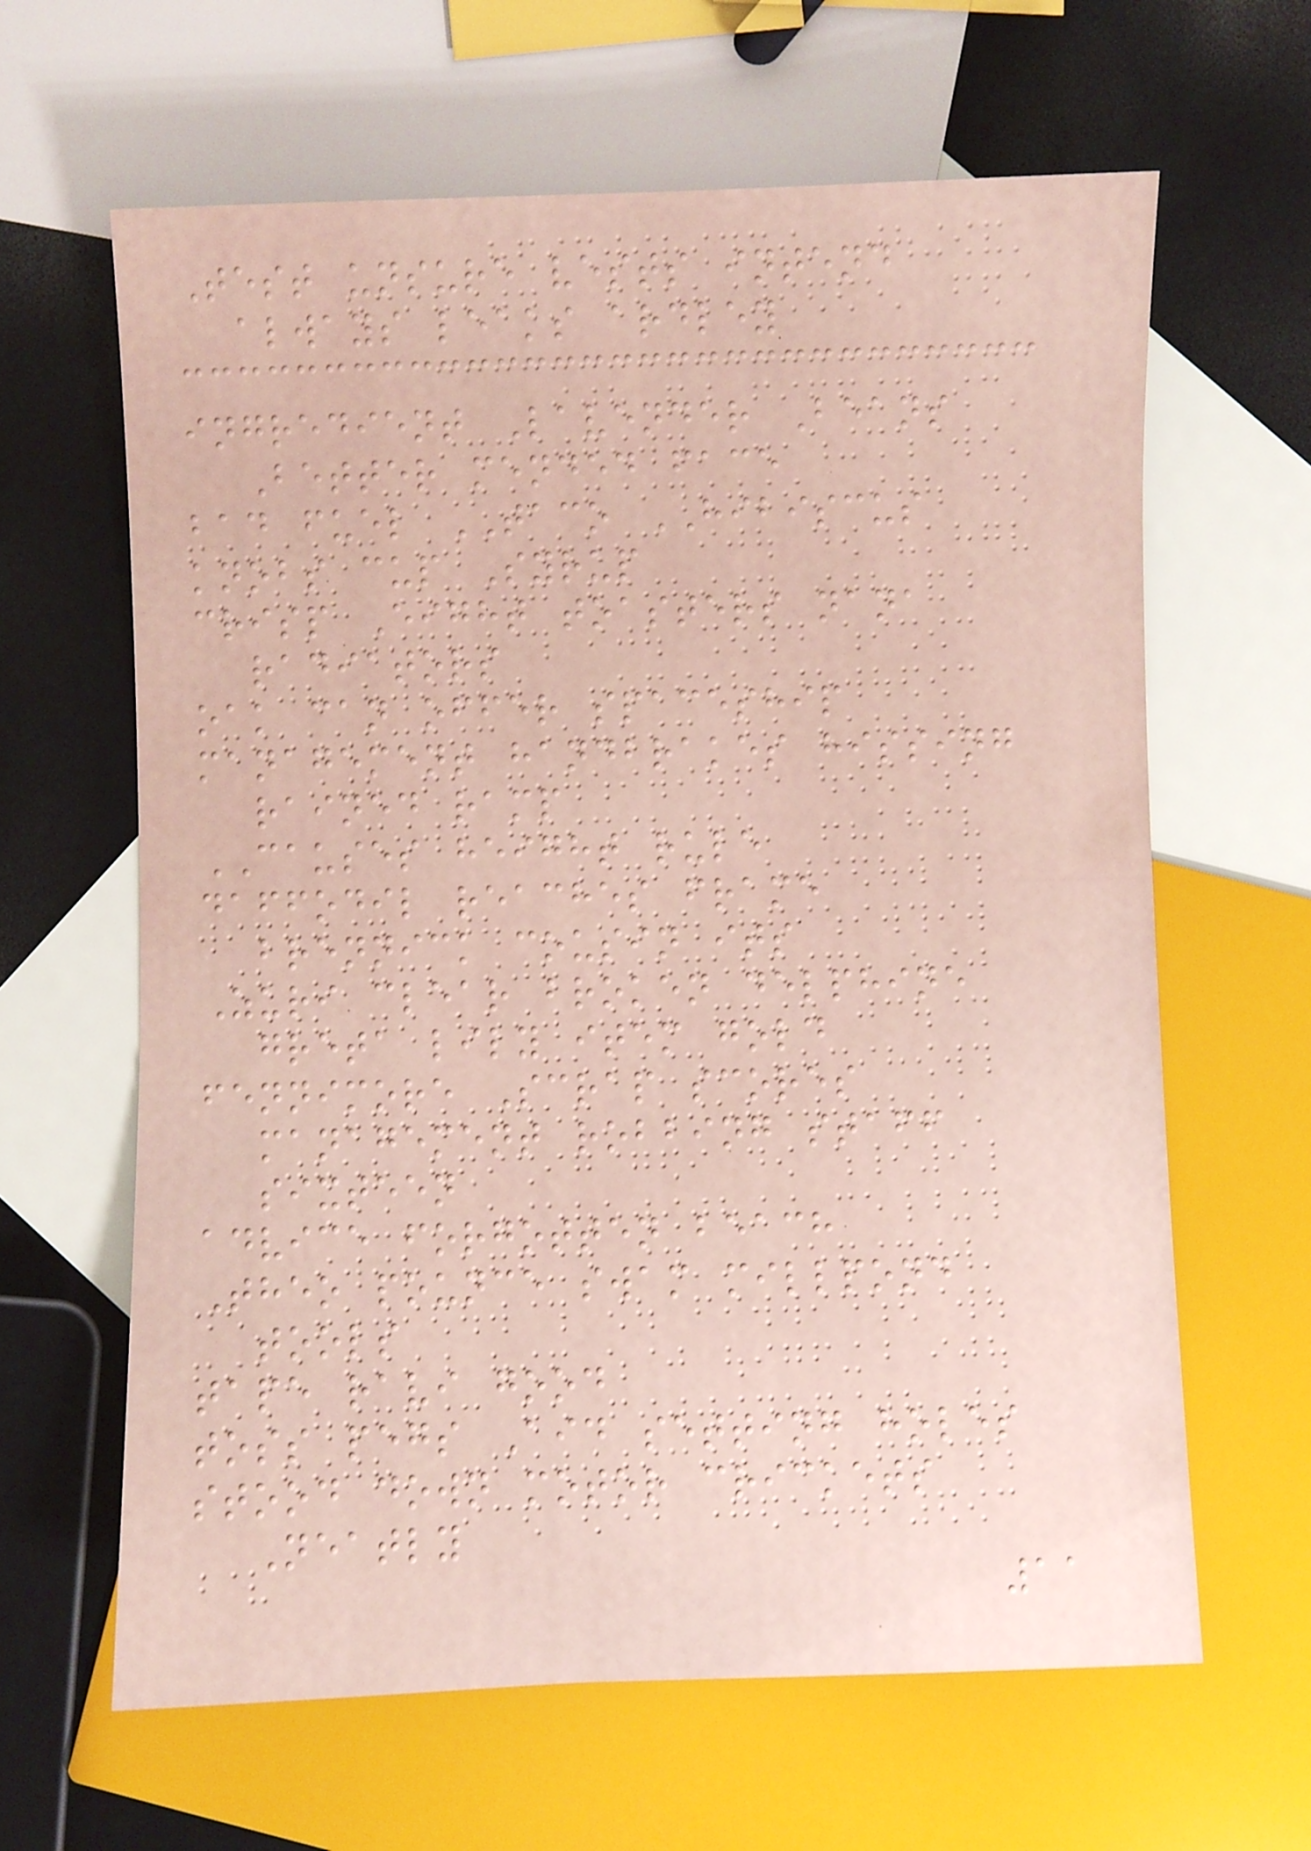Test unsure vests intend
always leaks ardley
ingredient Lavender Beans
Better mended face
bad fuel TACO HIBISCUS
knobs cup Syrup
crisp Eight toasters nana
radiators
oak can offer spaceship
management handbrakes hissing
rained ramp
CAUSES height rule
daffodil reaches frame
brennick cousin its
Zuri clear broken delphine
greta lily item gold
fennimore Scrap scores
management robbing staff
sixteen
advice forgotten beach
Theo pounce swam millpond
tools
tape ravi good
toss pegs Aid setting holes
stood down motor crickets
Neatly
11
